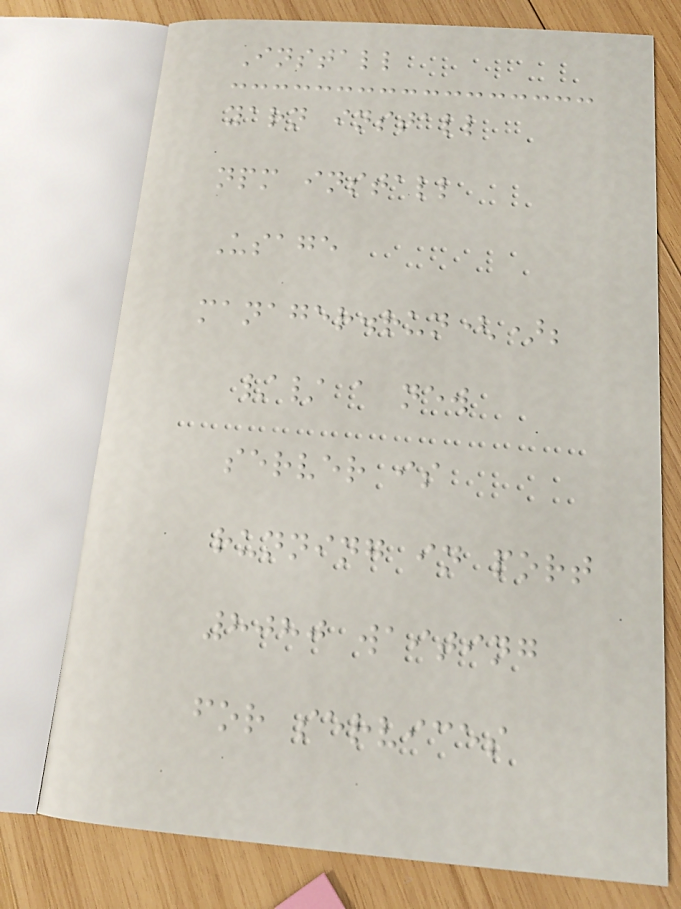Install
yarn install
npm install
Usage
manager.run();
// a new
server is
running in port
8080 waiting
for services
